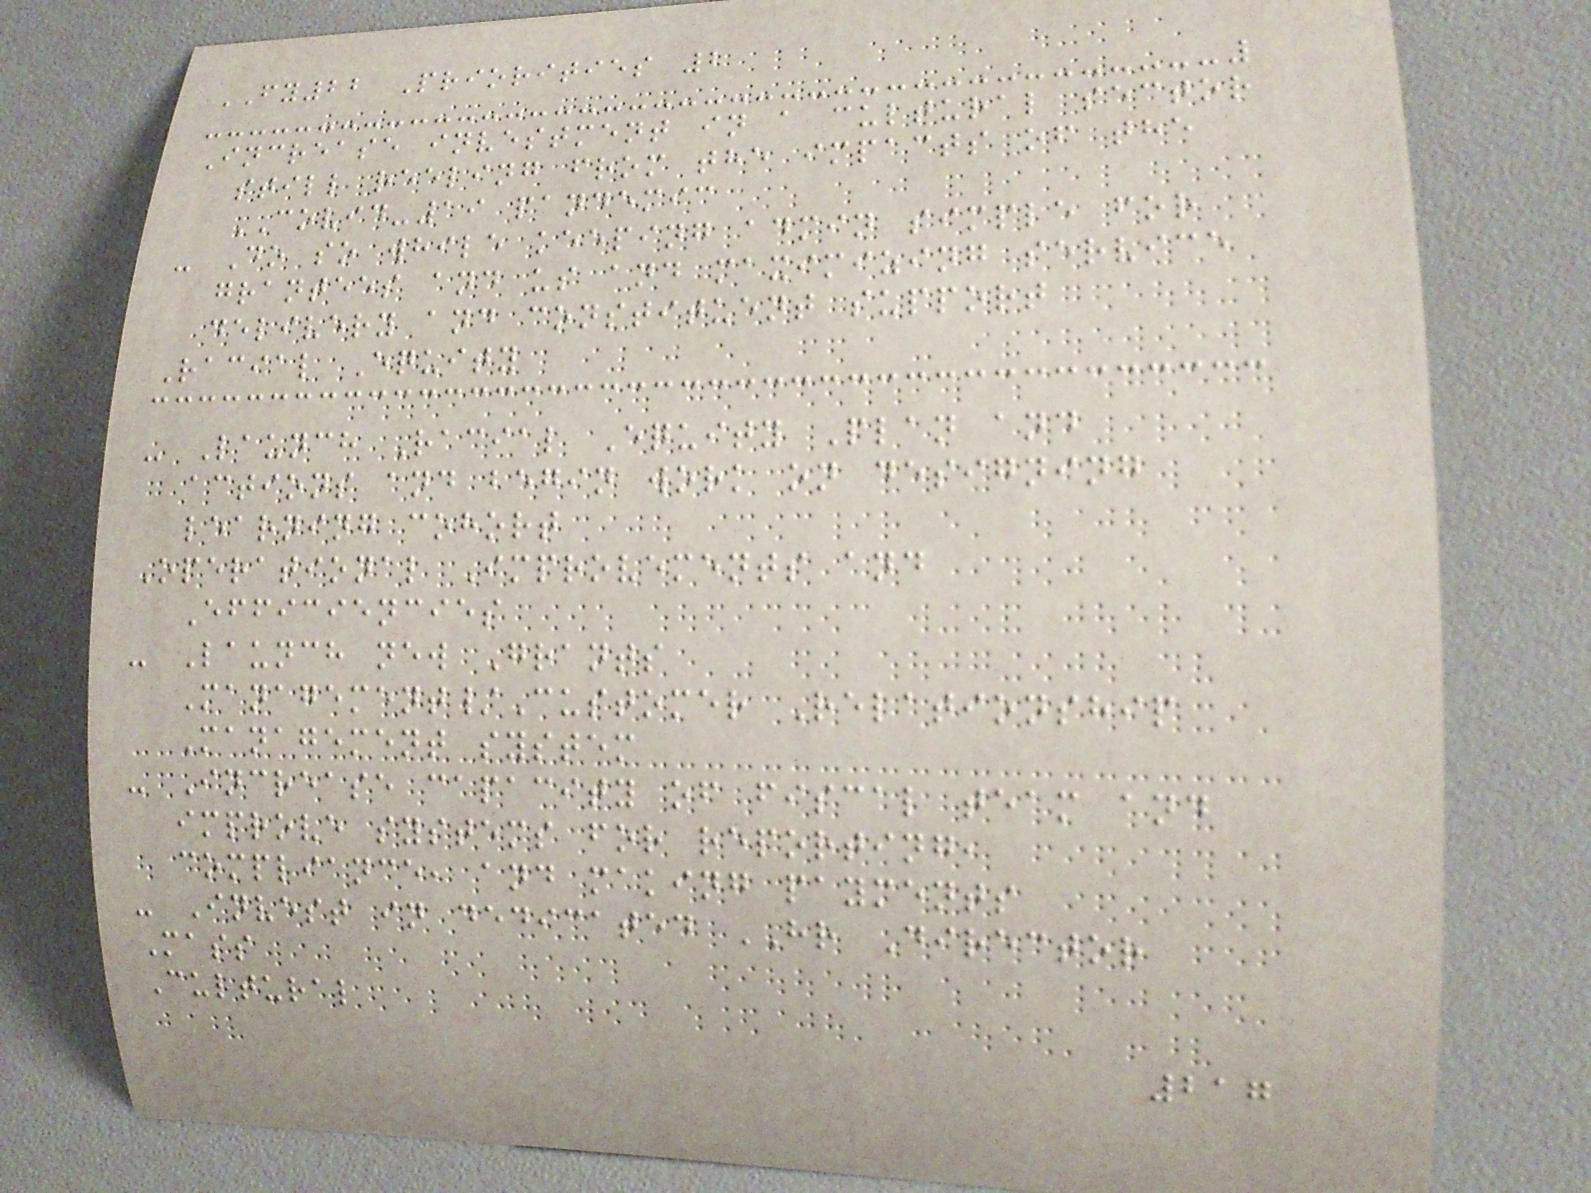FY22 Priorities 2
Increase investment in a cultural sector
still reeling from the impacts of the
COVID-19 pandemic
- Do so while keeping admin simple for
grantees and us and maximizing service
delivery and constituent support
Racial Equity
- Launch Racial Equity Plan and
actions and begin work on designing
learning cohort
Operational Improvements and
Efficiencies
- Launch new Grants
Management/Customer Relationship
Management system
- Increase capacity of fiscal team and
improve systems for reporting,
compliance, and making payments
- Invest in dedicated HR Director
Mass
Cultural
217
